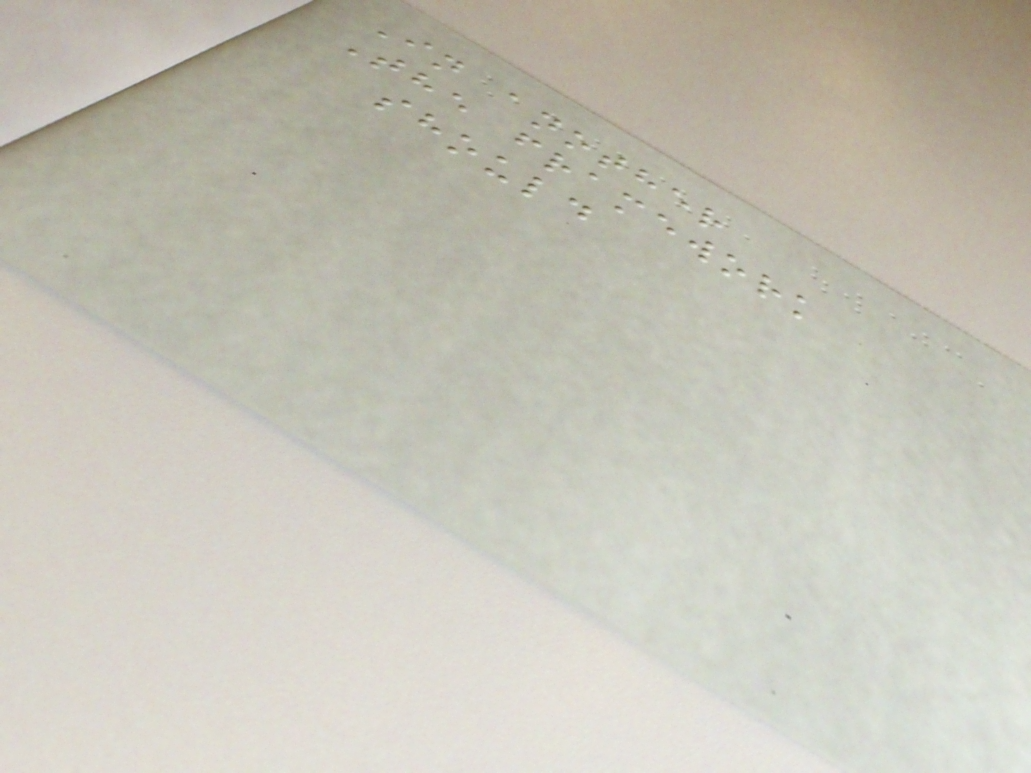In another
The framework
should
